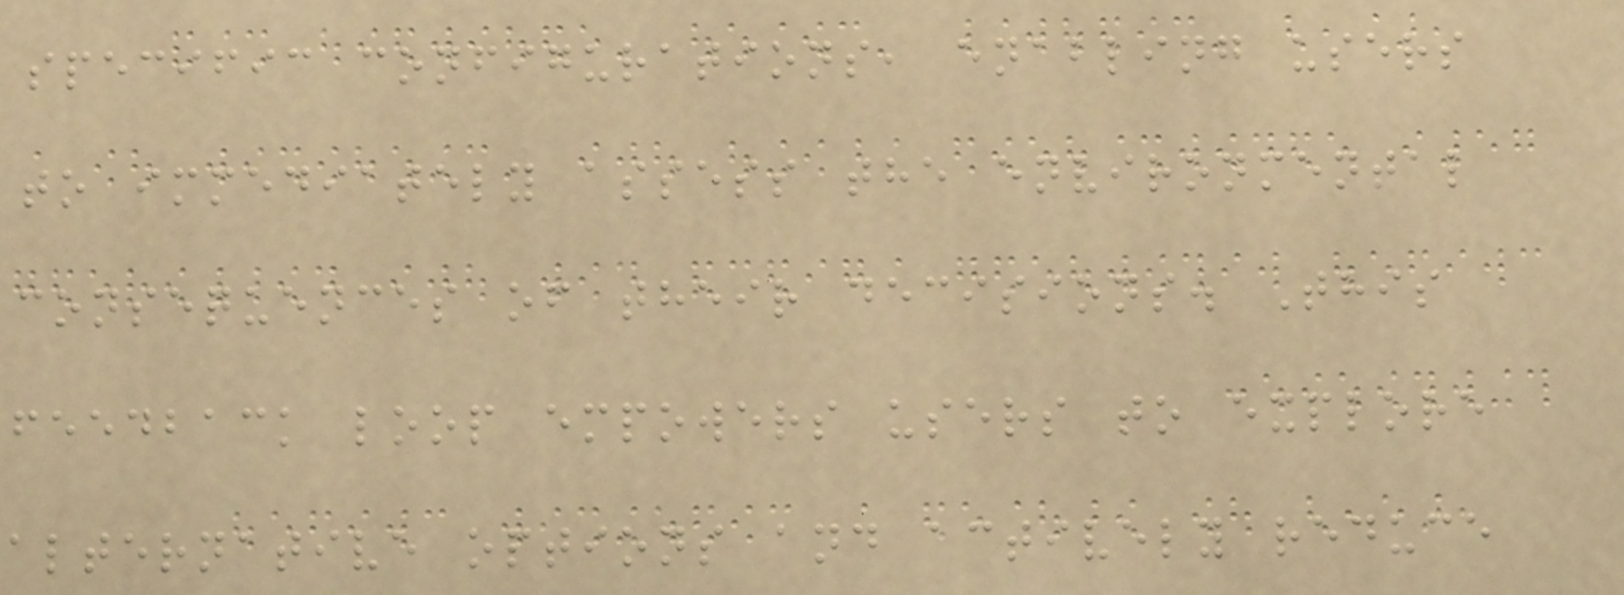specific configurations, enabling users
to immediately assess the environmental
consequences of their decisions. This
feedback loop empowers users to explore
alternative options and actively reduce
